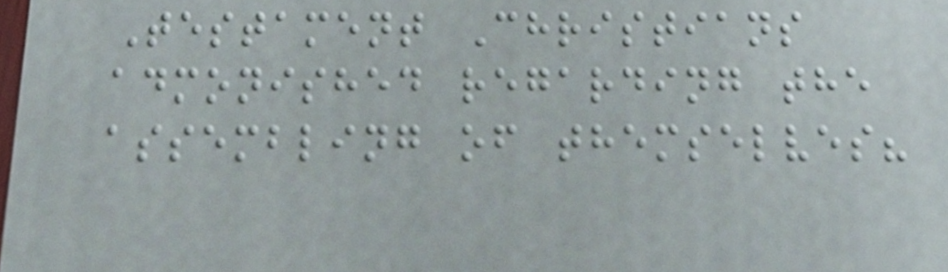Testament Christians
admonished regarding the
assembling of themselves?
